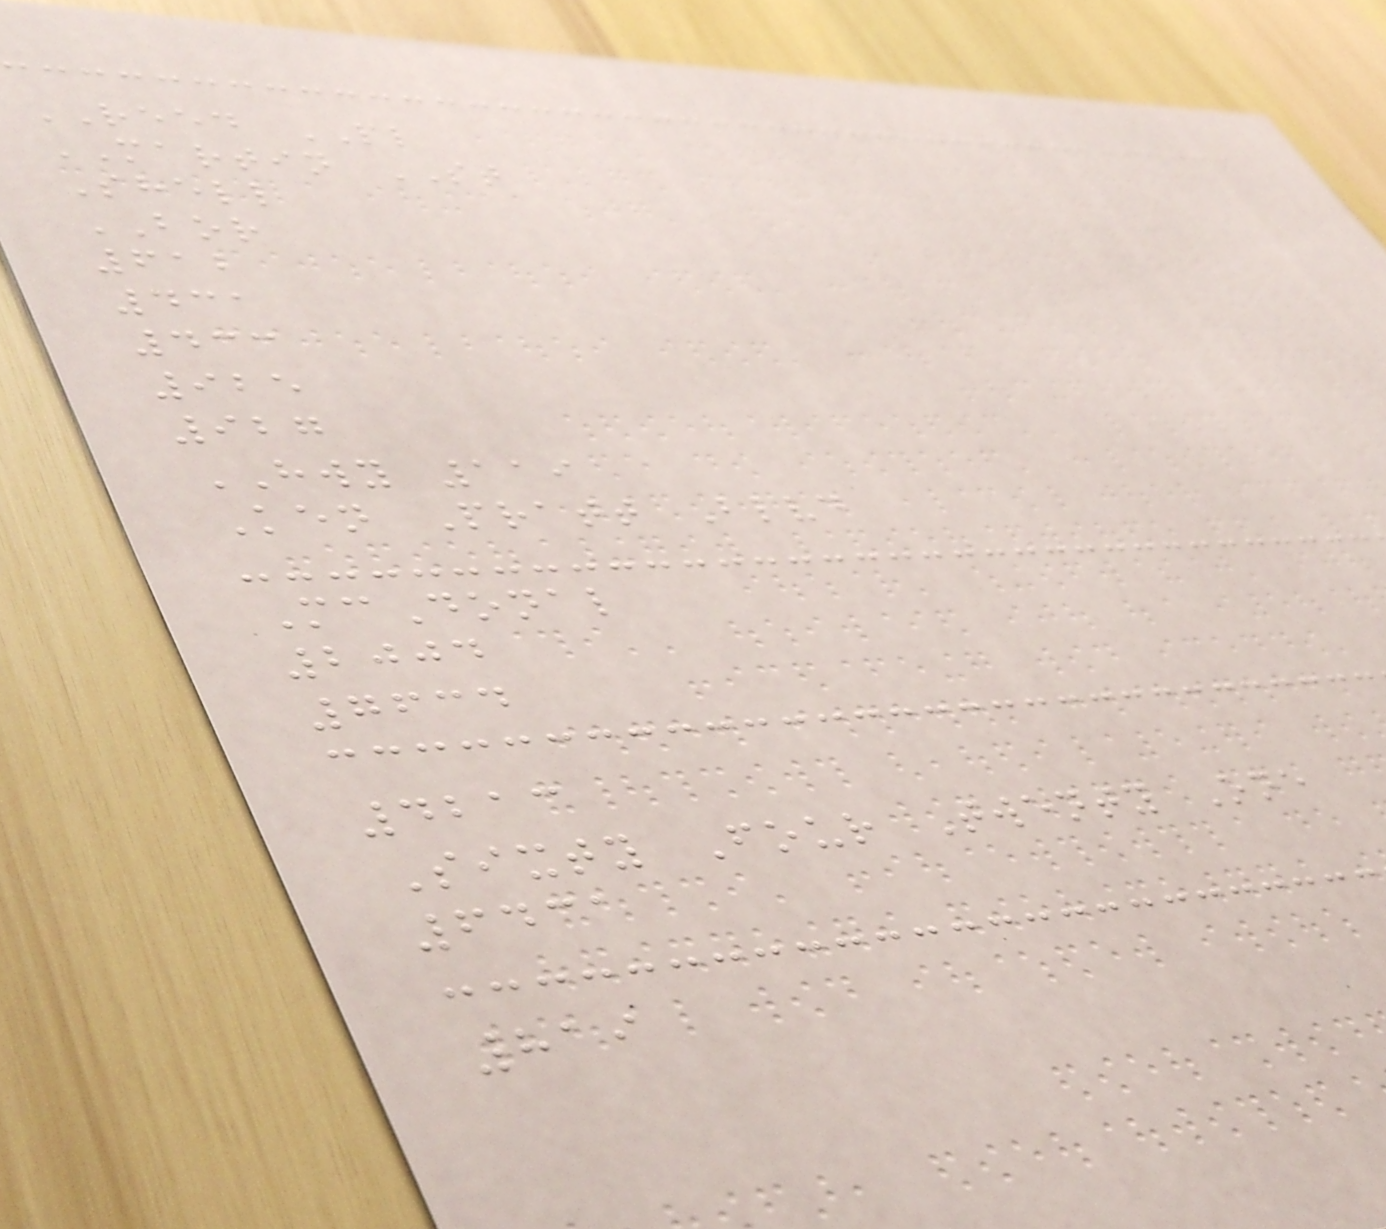REED PL
MARTIN ST
Shell
BOR
612
431
433
925
927
HWY 119
Ken Pratt Blvd
McDonal
2004
7634
4213
Sixty Four Twenty One
6431
819
